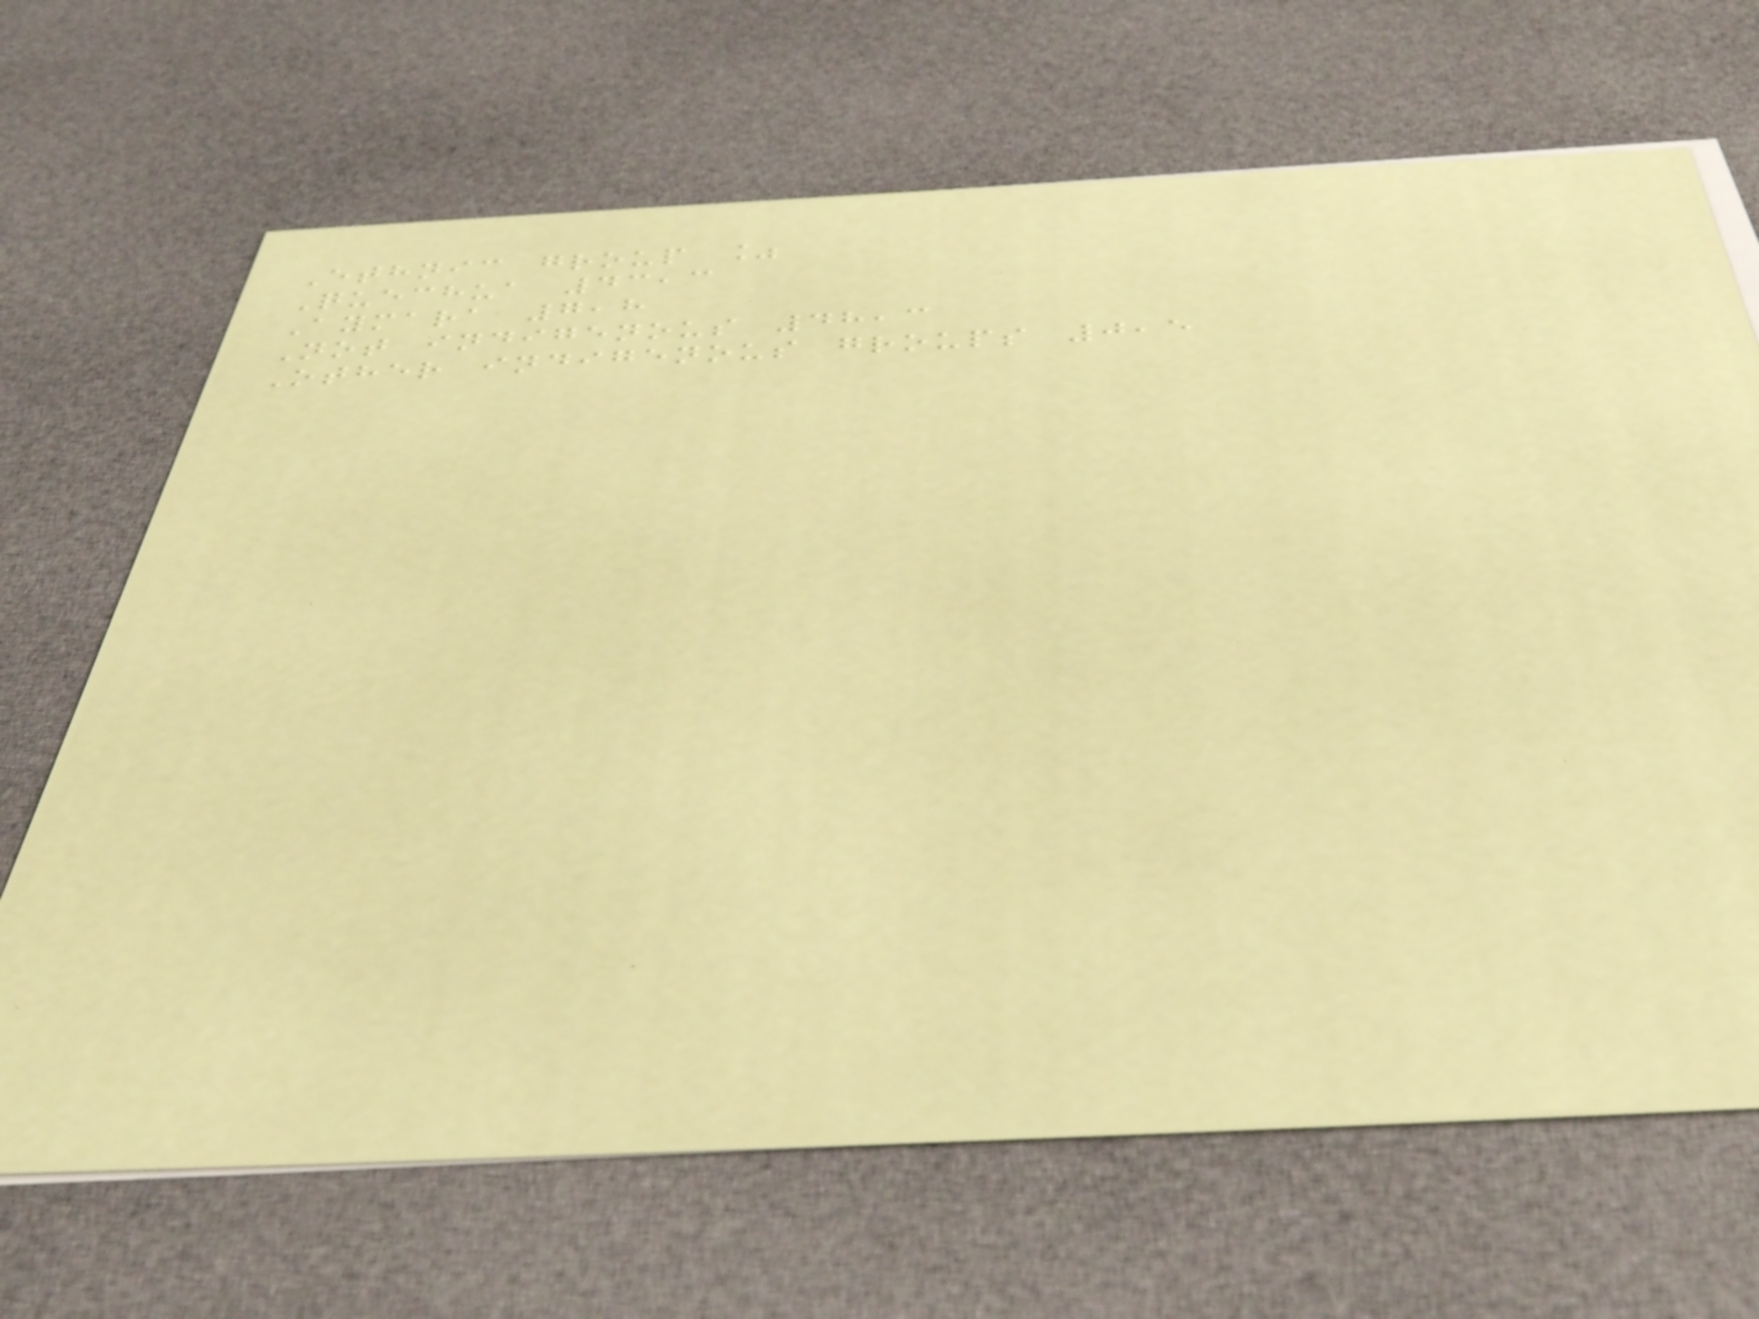Ethnic group %
Quechua 43,3
Aymara 7,8
Not indigenous 48,3
Other indigenous groups 0,5
